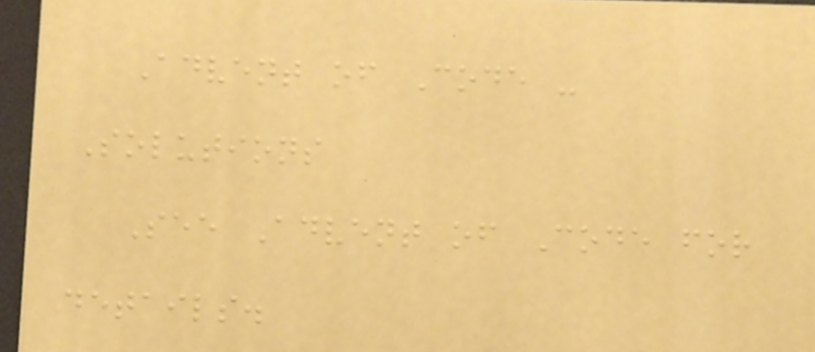Advent of Code -
Solutions
See Advent of Code for
details.
